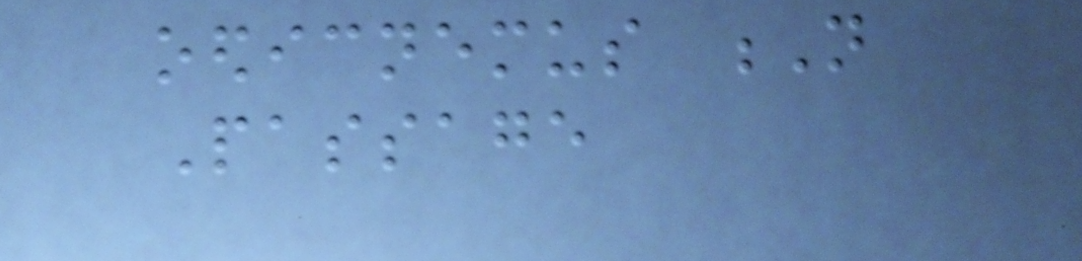oedicnemus N
Passage
